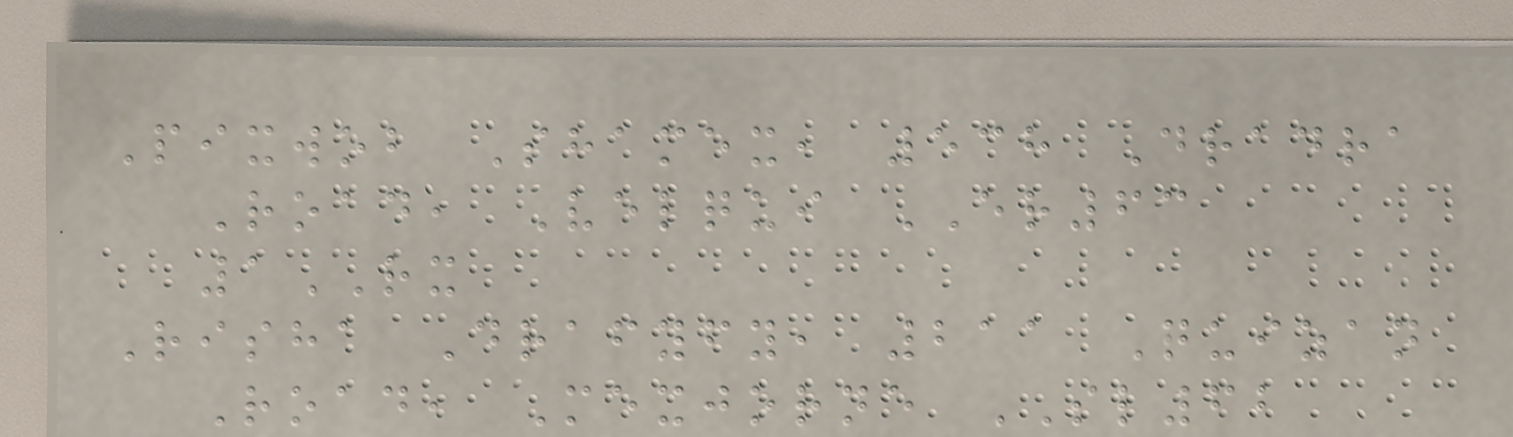Pixwob Shamex, 538 Dradra
Road, Velqui ER63
1RX
Risha Drafyfy, 211 Quizan
Road, Mexjorne SL62
